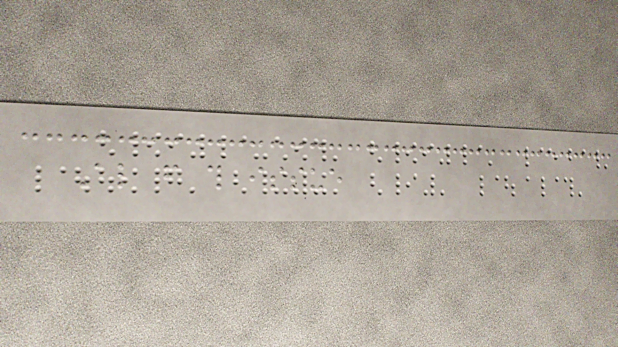Also from this issue
